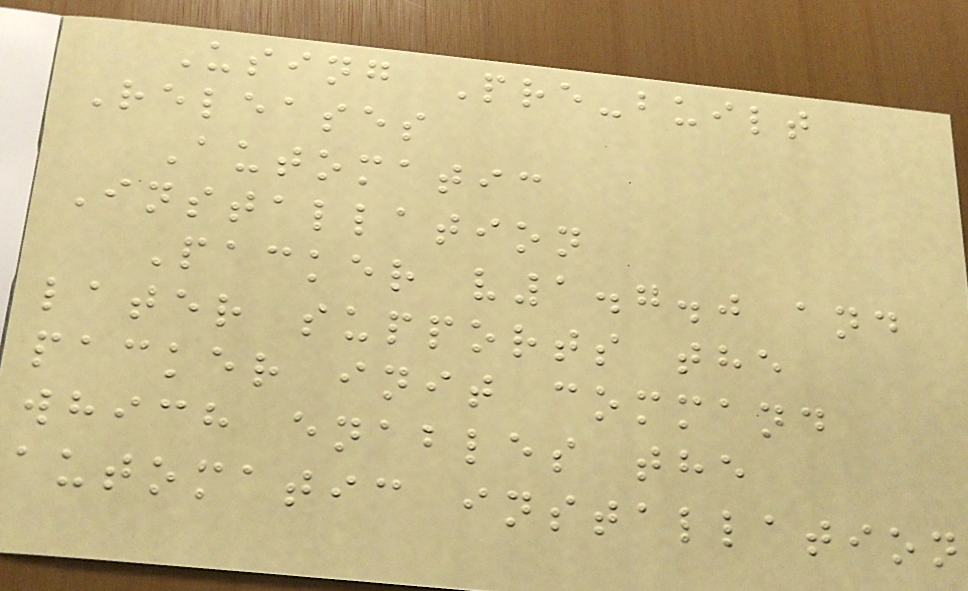Using Pre-built
Releases
Automatic
Installation
Packer v1.7.0 and
later supports the
packer init command
which enables the
automatic installation
